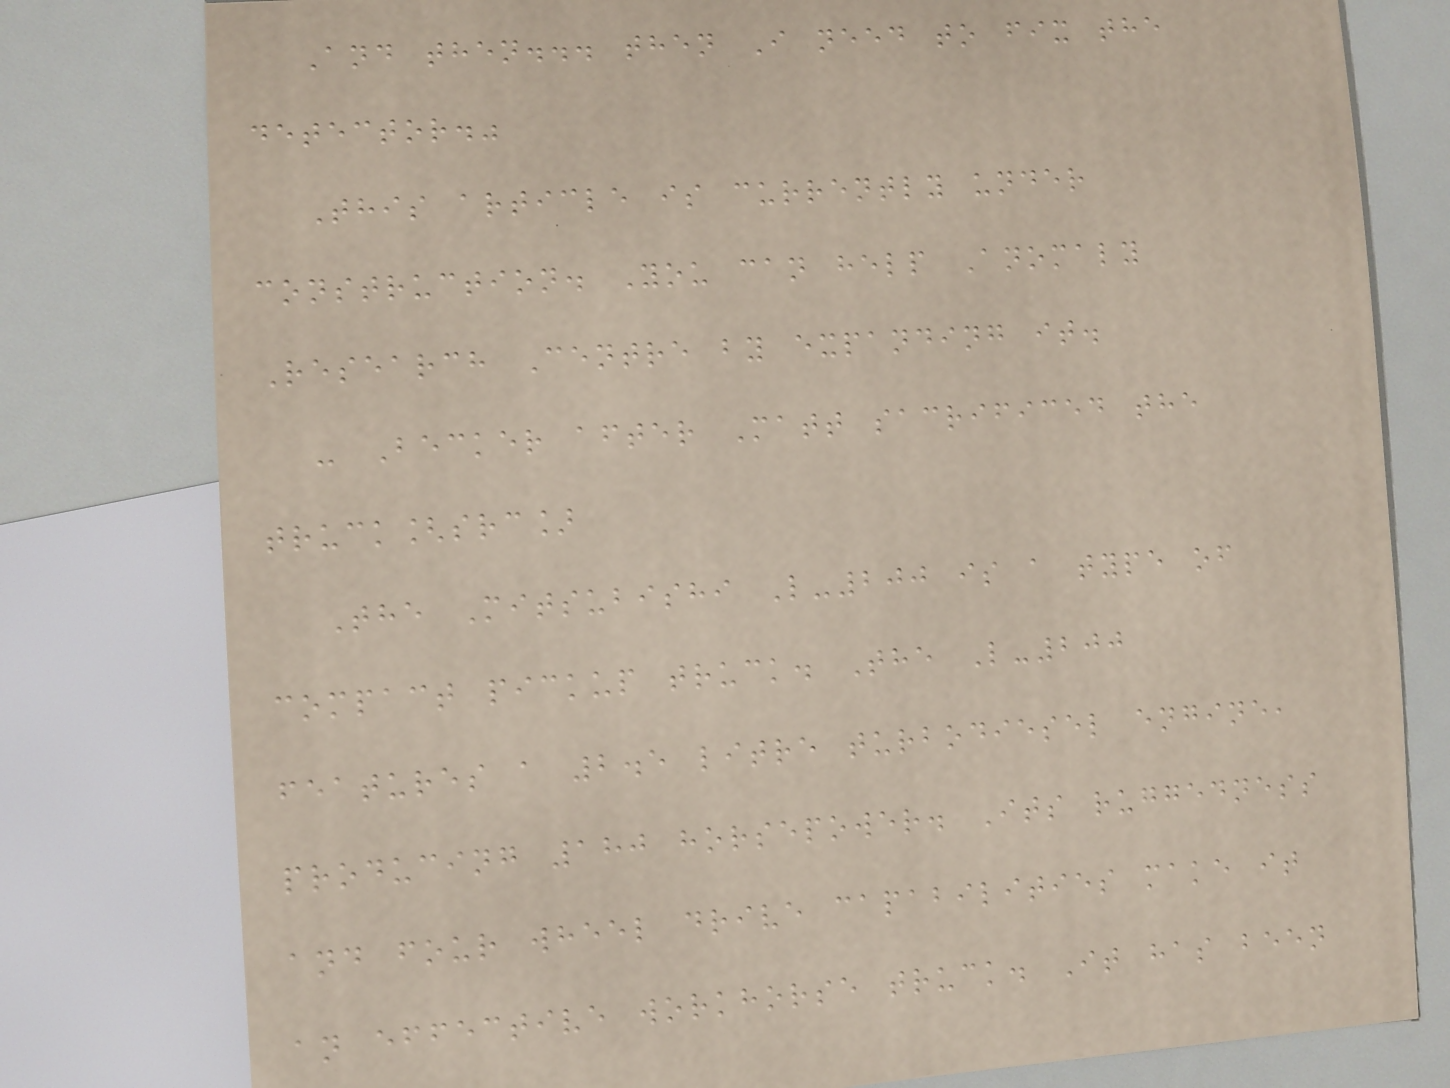And then... then I need to fix the
detector."
This article is currently under
construction. You can help Anomaly
Research Centre by expanding it.
- Becker after Matt sacrificed the
truck[src]
The Mitsubishi L-200 is a type of
compact pickup truck. The L-200
features a 2.5 litre turbodiesel engine,
producing 180 horsepower. Its ruggedness
and four wheel drive capabilities make it
an effective workhorse truck. It has been
